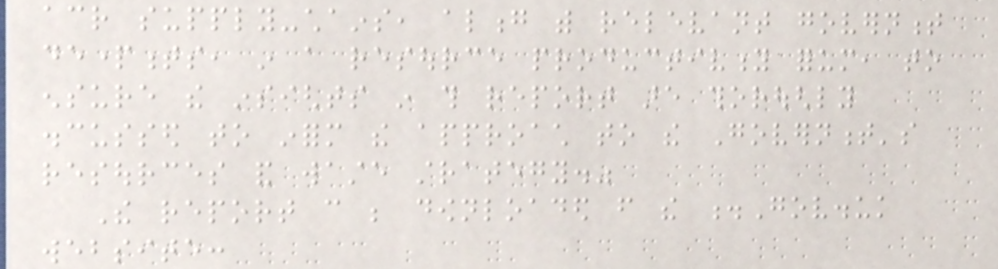across supply-chains, along with relevant government
departments, in a resource productivity forum, to
ensure the insights in this report are thoroughly
discussed to inform the approach to the Government's
resources and waste strategy."
The report can be downloaded from the .Gov.uk
website:
